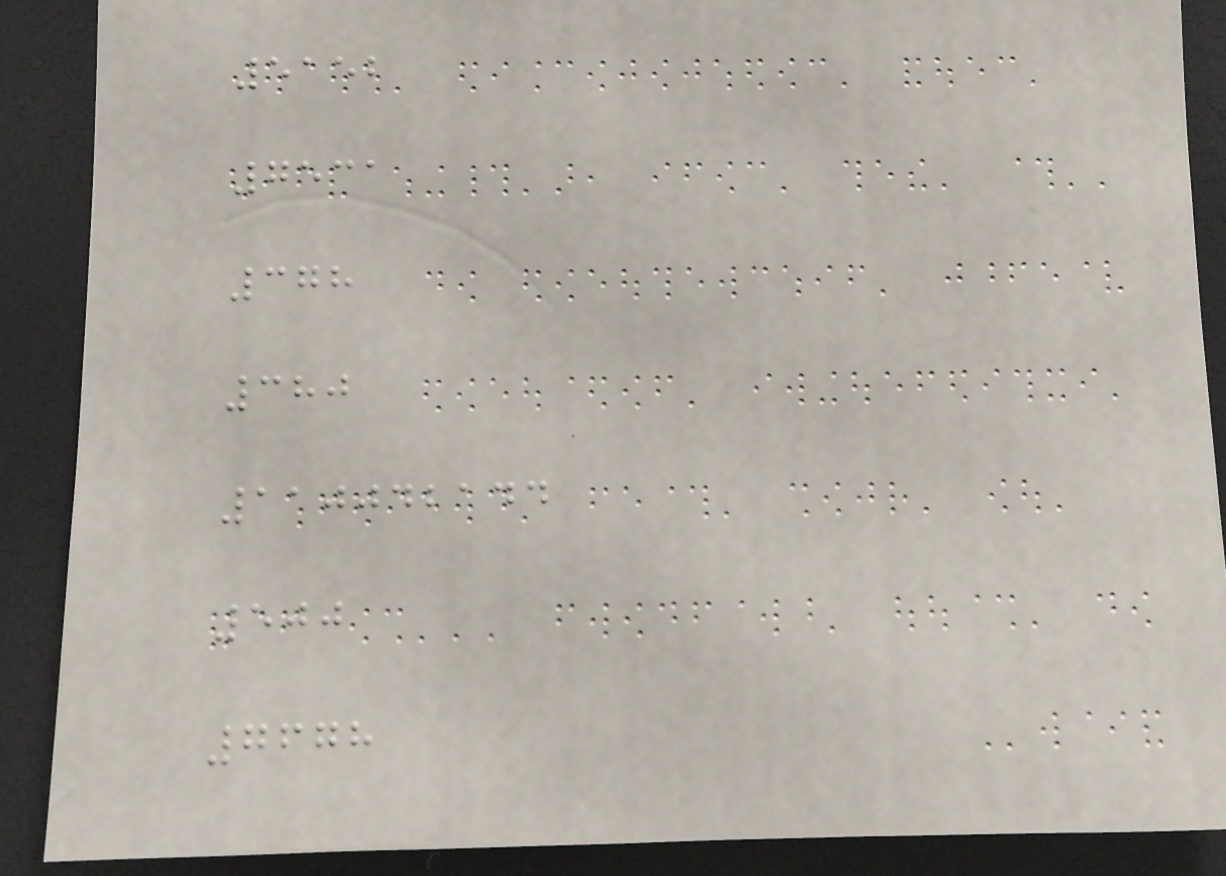5152
7531
378
380
110042144
500
7678
